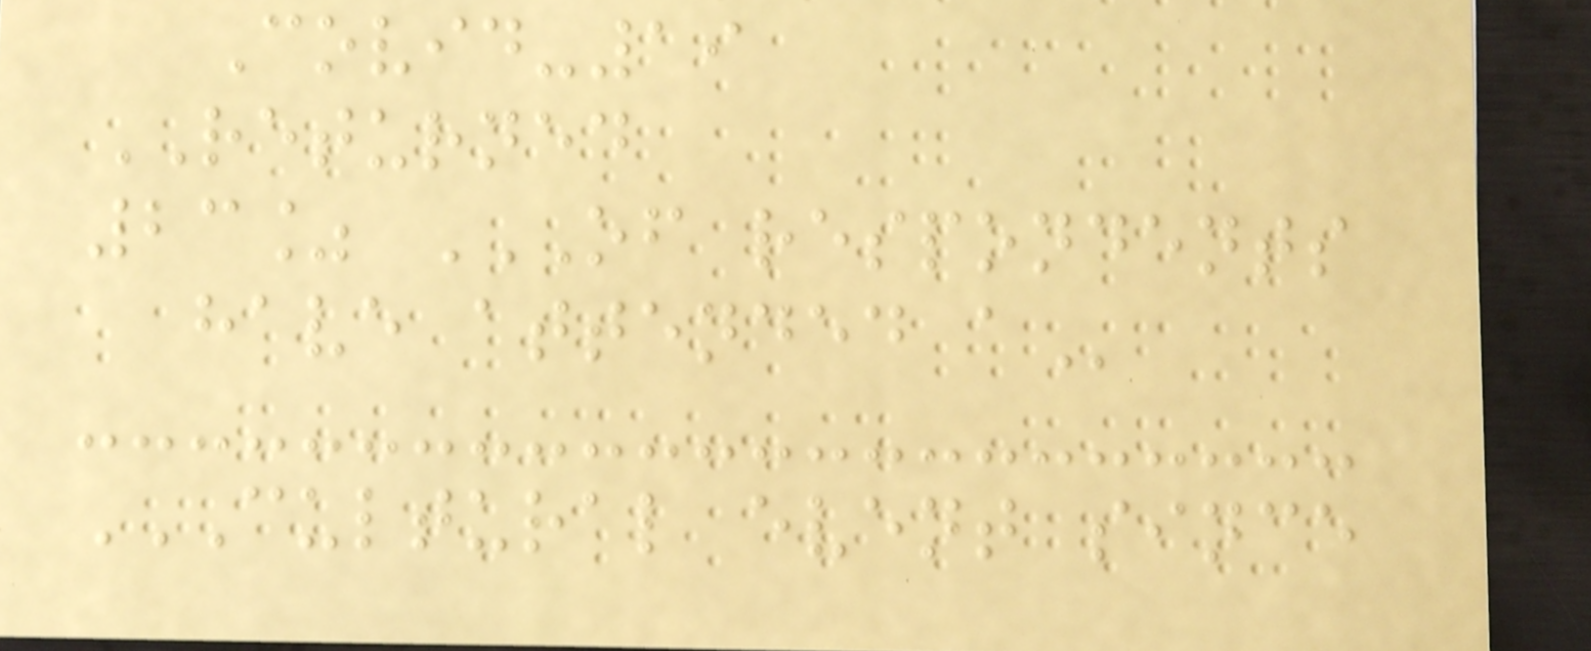Covid-19
RETURNED
23% OF RESPONDENTS
HAVE ATTENDED A
CULTURAL EVENT SINCE
